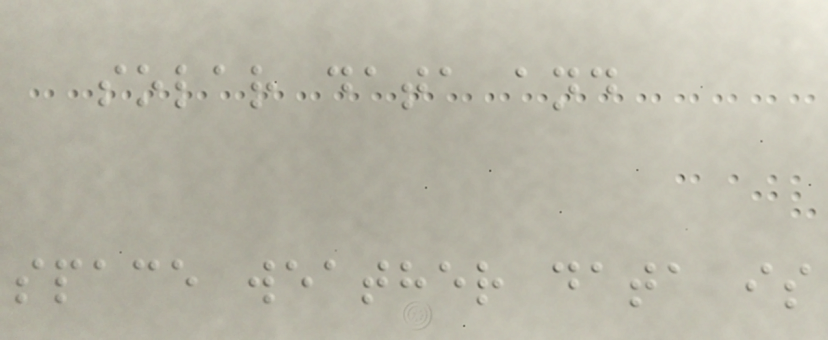solar data and
space weather data is
